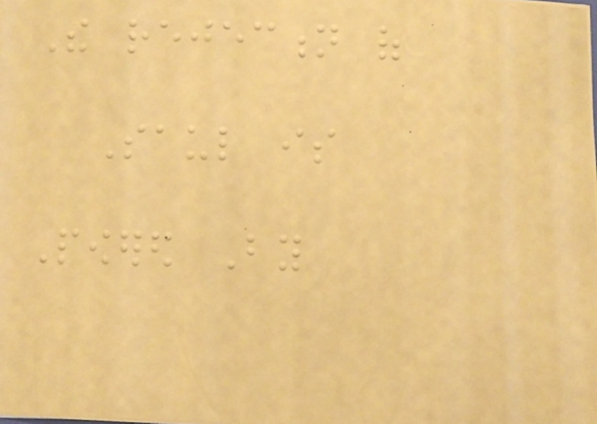The rejection of
Saul is
Powered By
